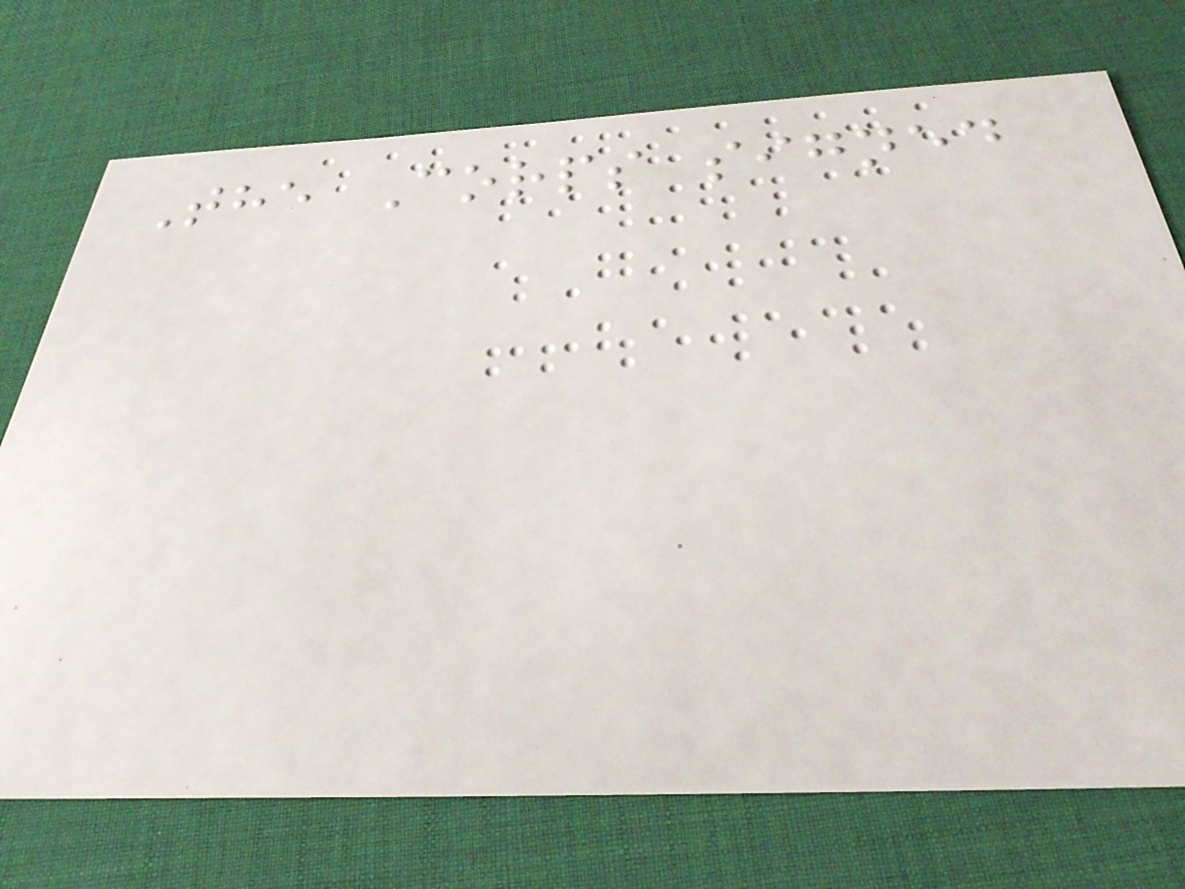The Corps signed
